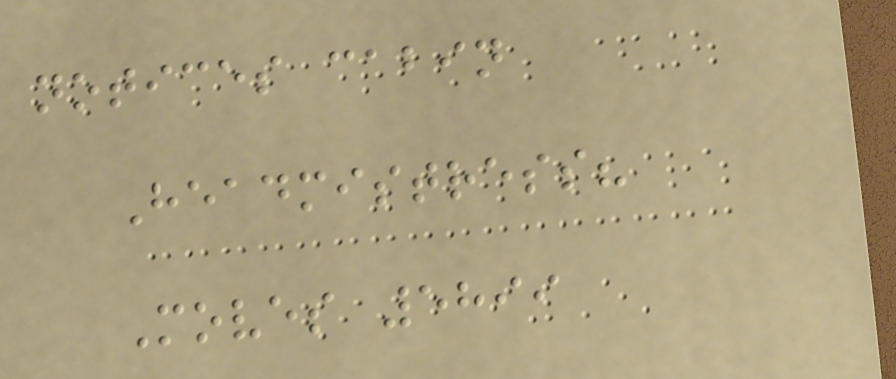notices cabin
Headmistress?
Moves 5899
